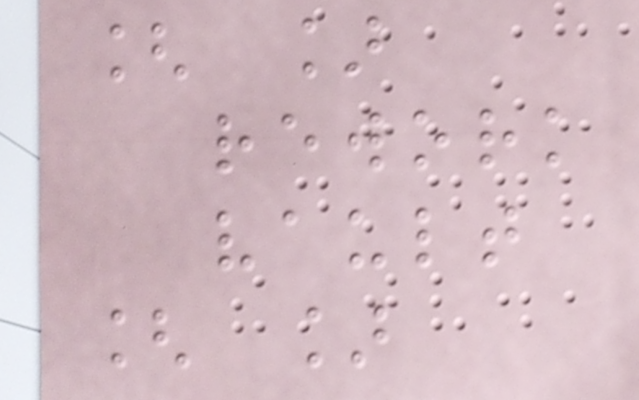[ ]
rework
vault
[ ]
